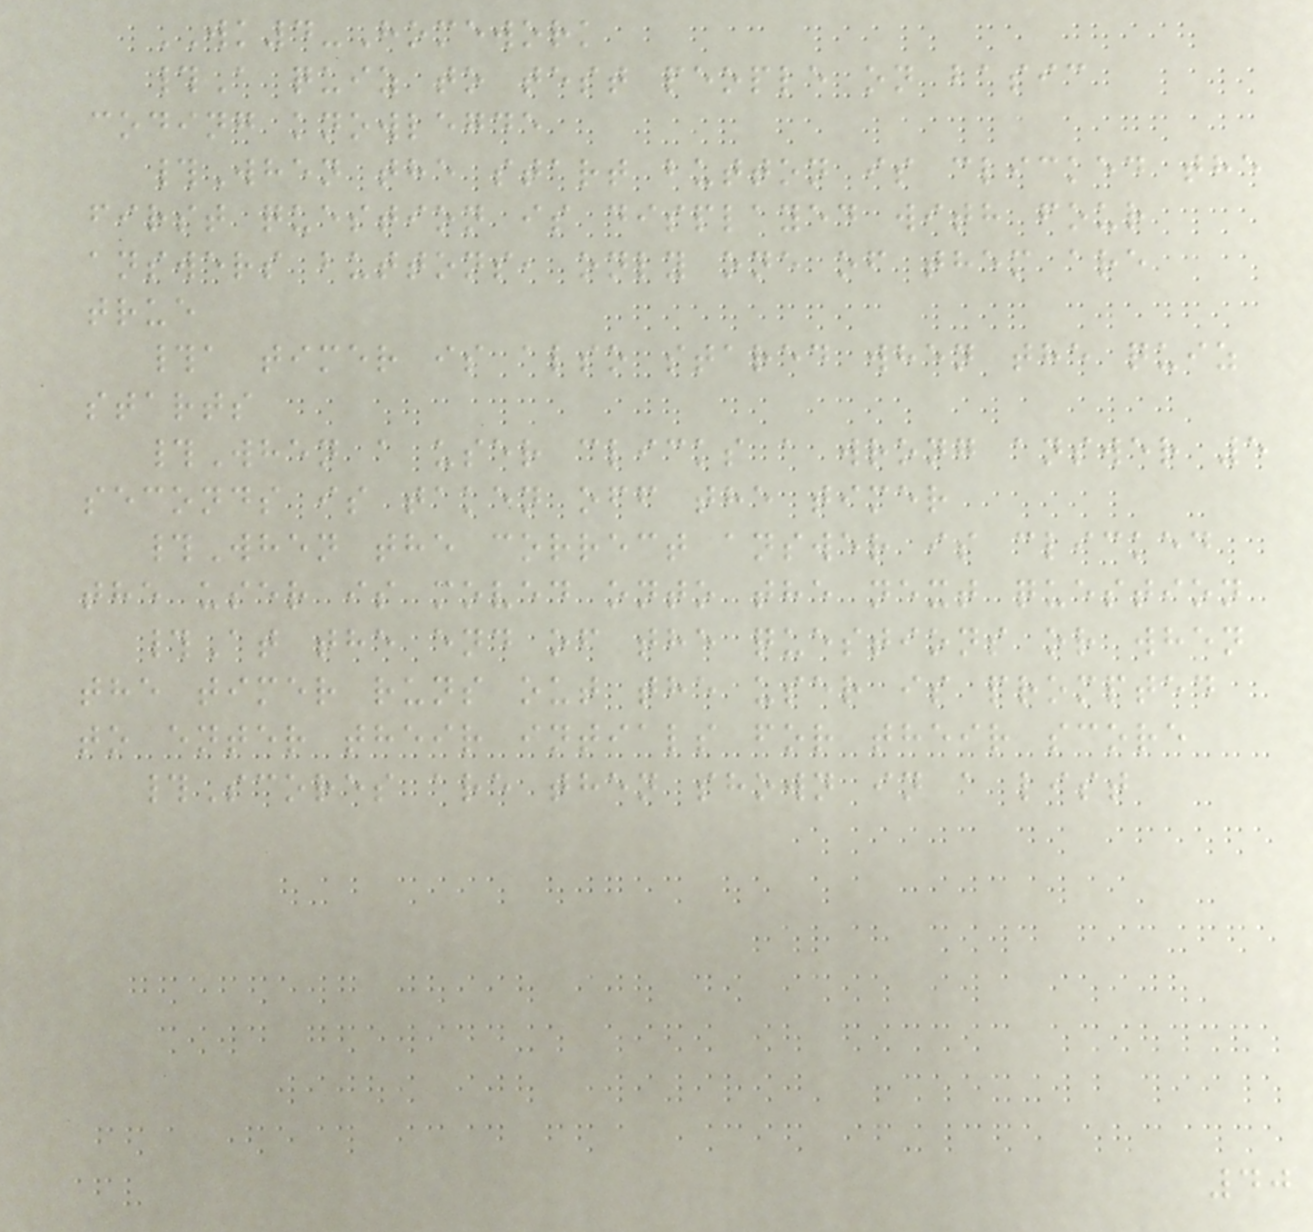WK4-Homework
#A quiz to test people on basic
coding knowlegde
#When the start button is clicked the
first question is displayed with four
answers buttons, only one of them are
true
#a timer is also stared when the quiz
starts
#When a user clicks a wrong answer 5
seconds is taken off the timer
#When the correct answer is clicked
the user is moved onto the next question
#At the end of the questions or when
the timer runs out the user is prompted
to enter their intials for their score
#Scores are then shown in a list
40
